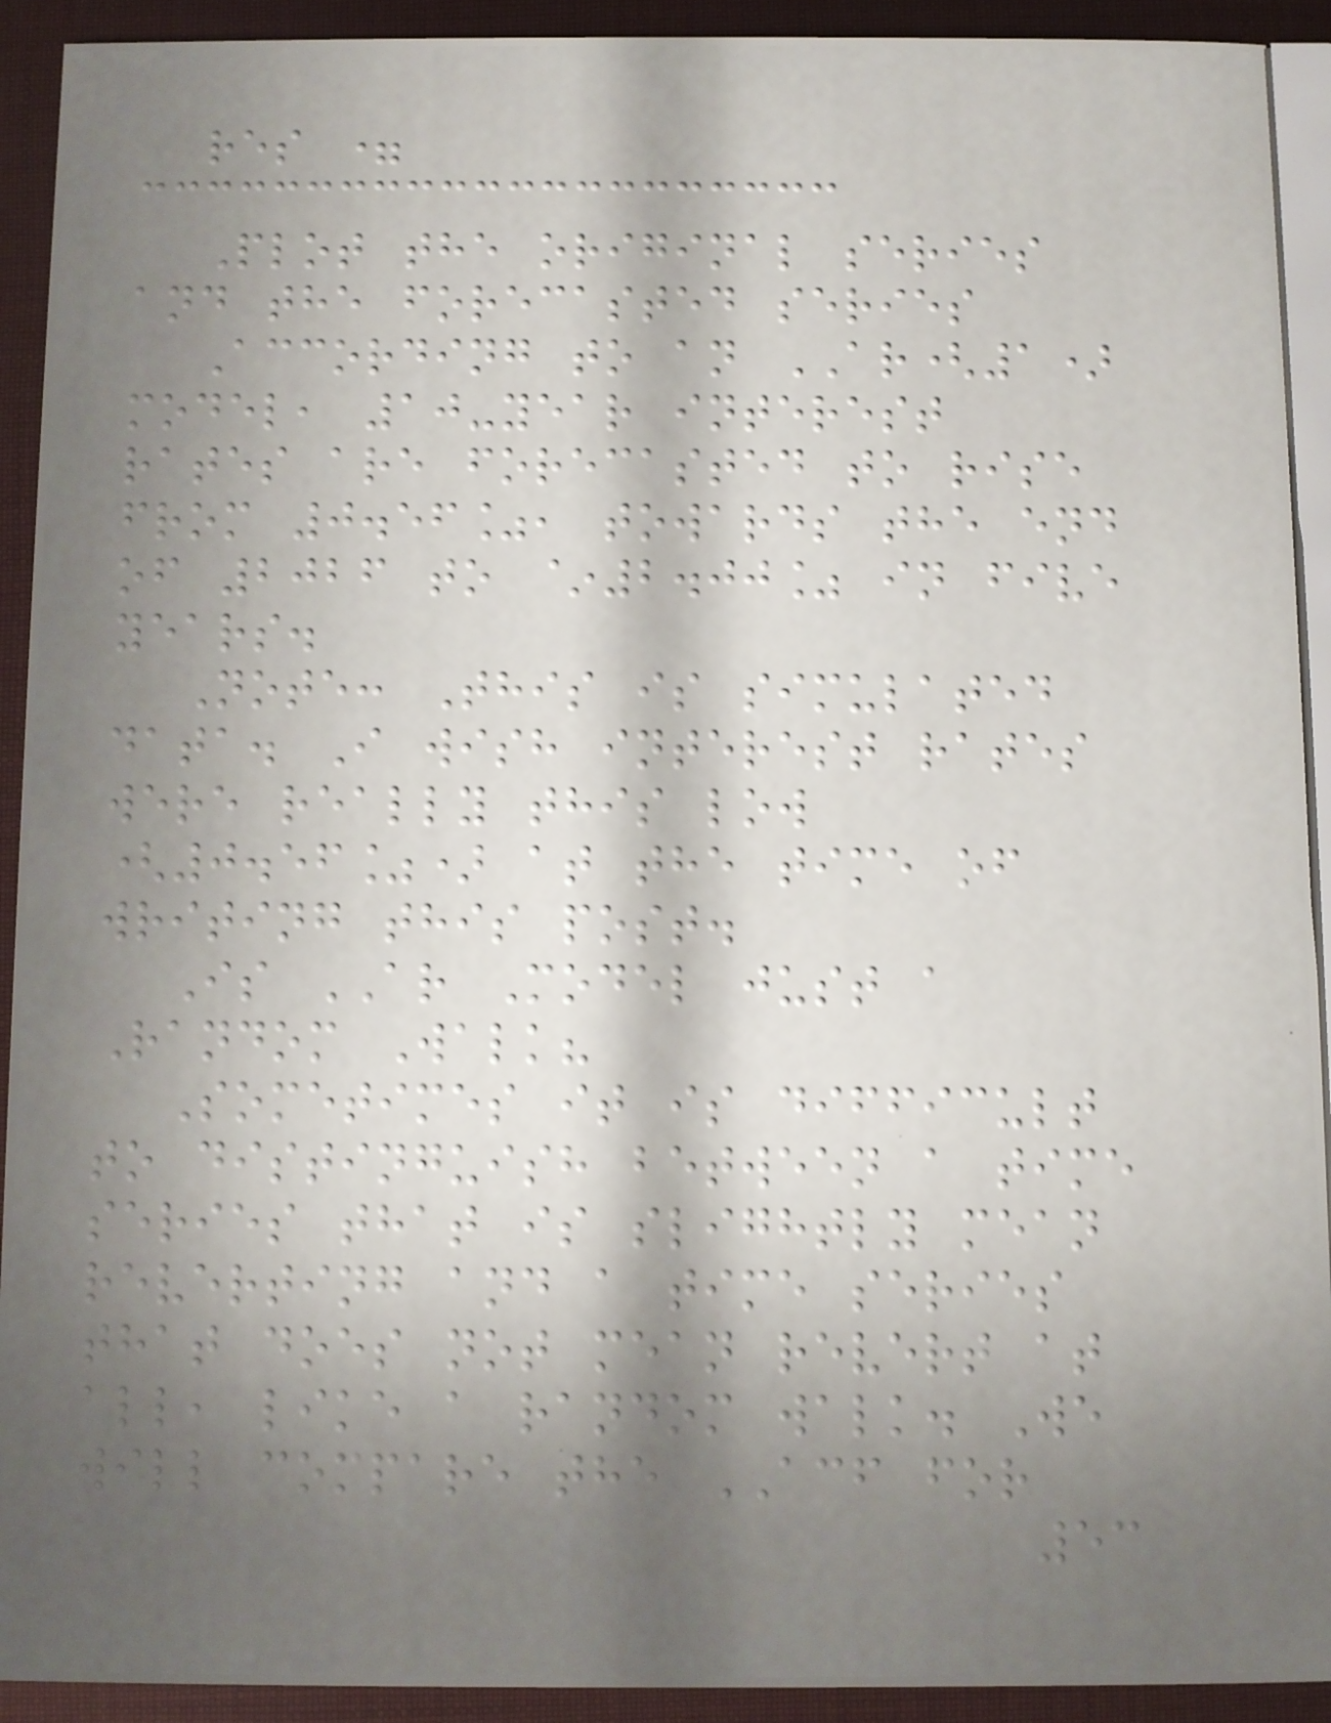res =
Plot the original series
and the forecasted series
According to an AR(1)
model, 10-year interest
rates are forecasted to rise
from 0.56%, towards the end
of 2026 to ~2.00% in five
years.
Note: This is simulated
data. I wish interest rates
were really this low
(0.56%) at the time of
writing this post.
Is AR Model just a
Random Walk?
Sometimes it is difficult
to distinguish between a time
series that is slightly mean
reverting and a time series
that does not mean revert at
all, like a random walk. We
will compare the ACF for
53
